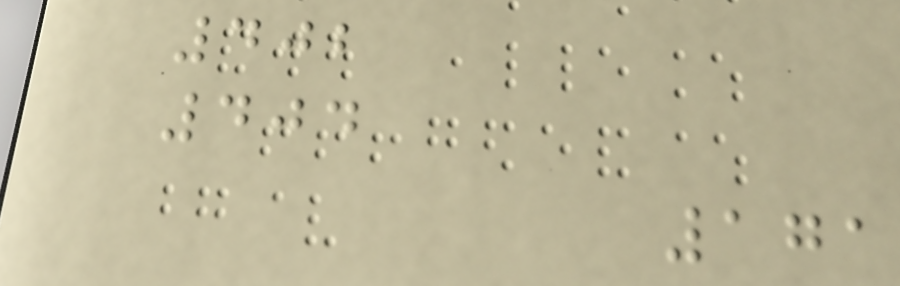402
404
171
